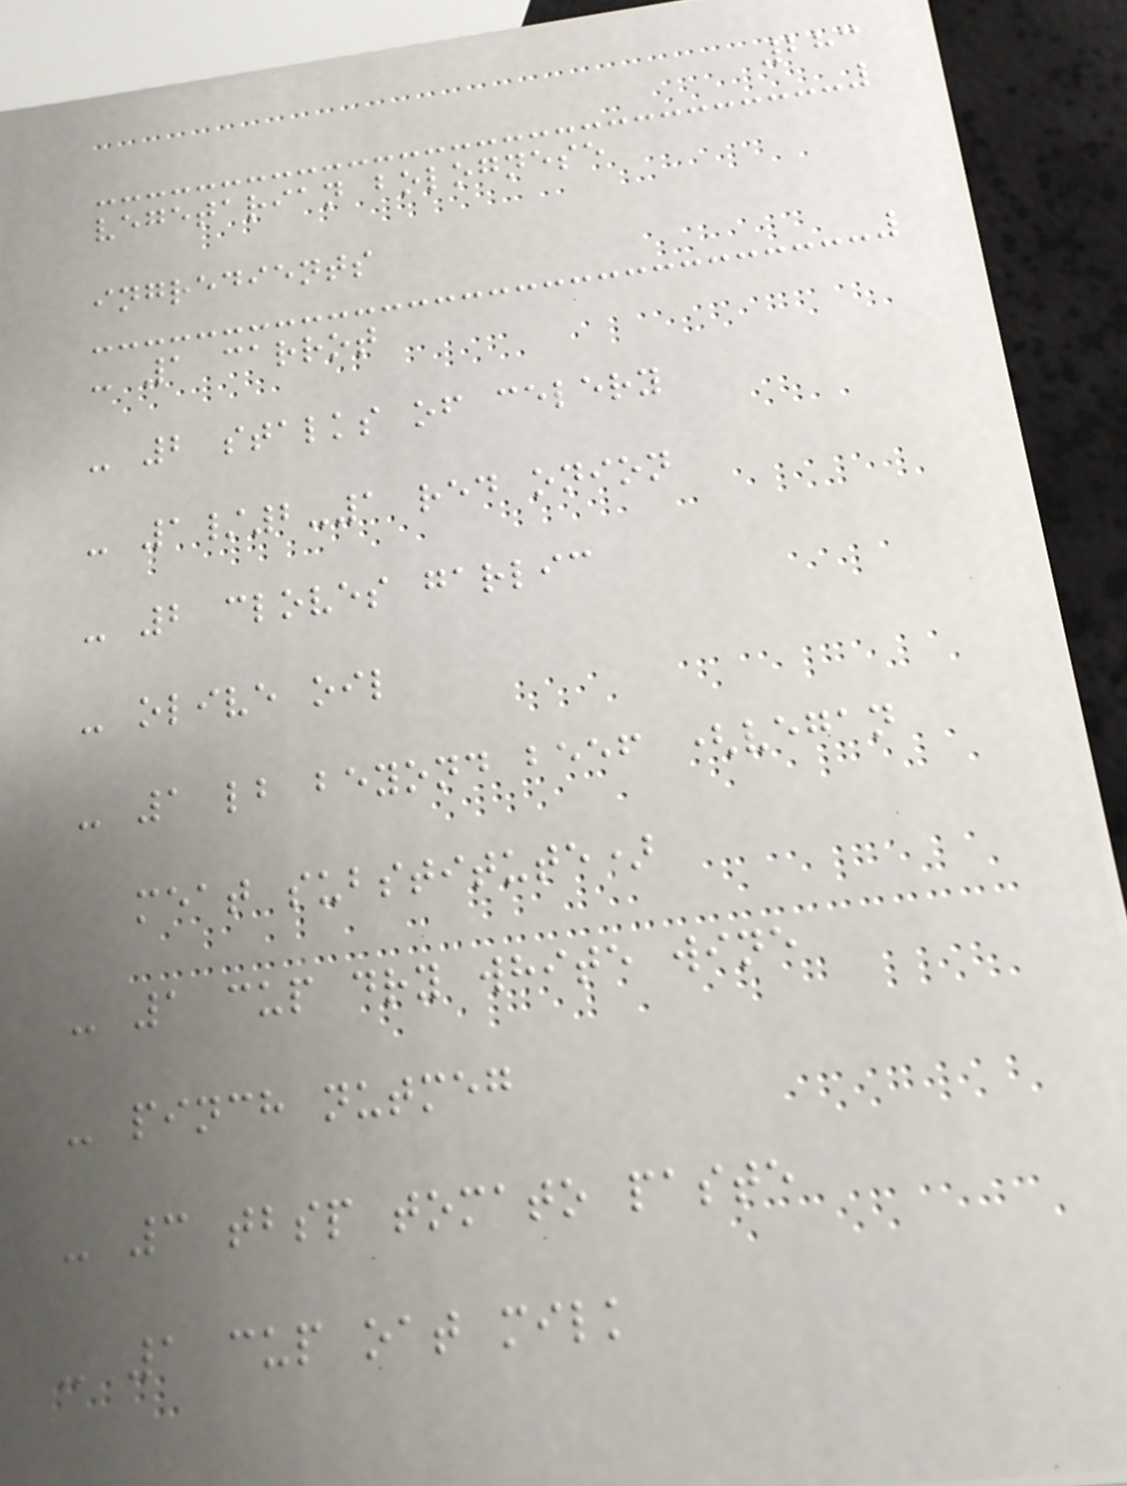283
vegetarian bolognese
ingredients
- 1 carrot
- 2 stalks of celery
- 1/2-1 red onion
- 2 cloves garlic
- olive oil
- 1 lb beyond beef (vegan
meat substitute)
- 1 cup dry white wine
- pinch nutmeg
- 3 tbsp tomato paste
- 1 cup oat milk
